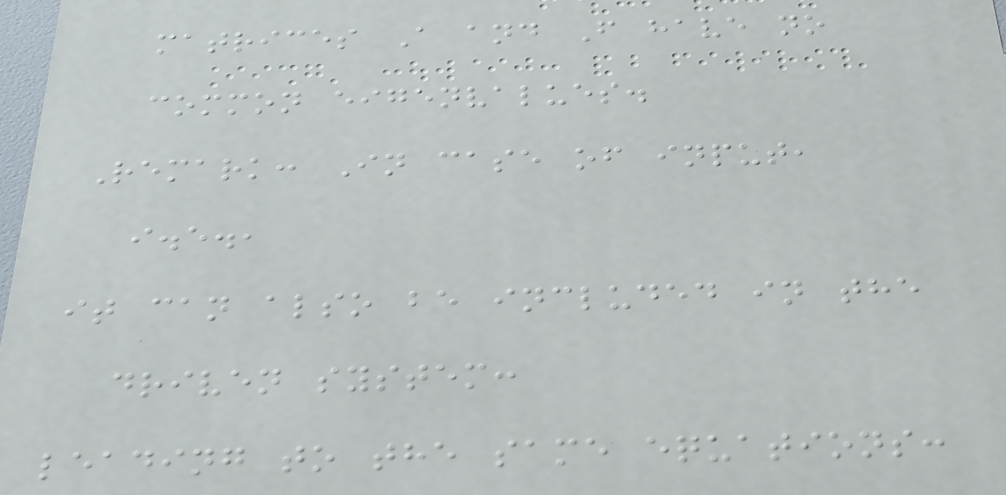matrices A and F have no
common eigenvalues.
Remark: In case of input,
i.e.,
it can also be included in the
driven system:
leading to the same equations:
